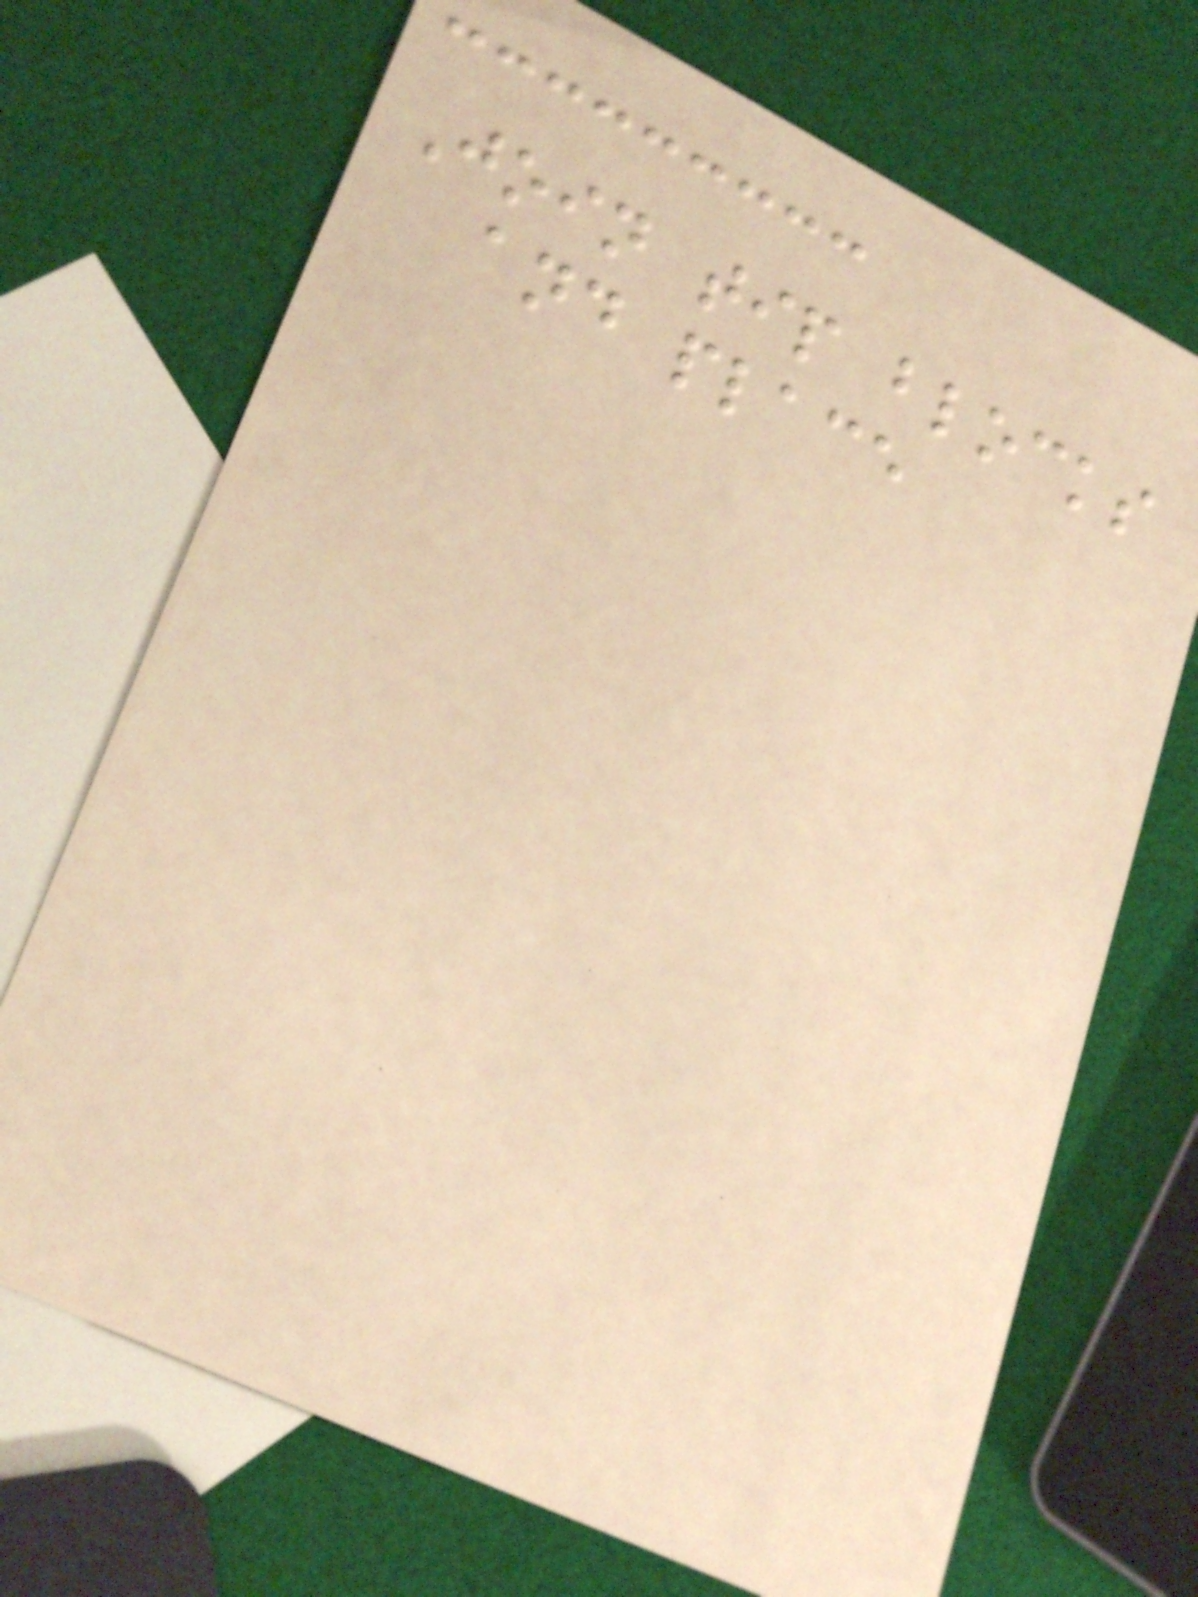Join tip blocks
and place
